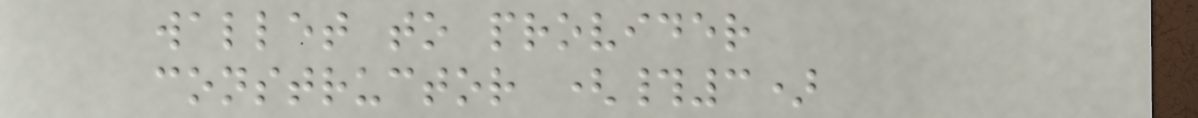wallet to provider
constructor (#3)
